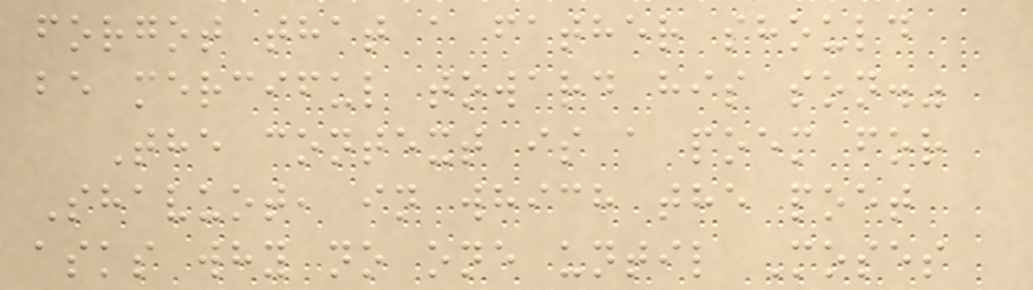forgot that a father should
be merciful toward his son."
The context is a poem for
Shavuot, in which the poet
asks why no one until Moses
